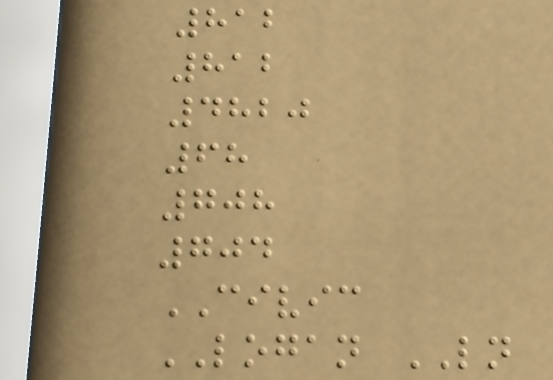812
812
4820
68
708
704
CIVIC
LOGAN LN
